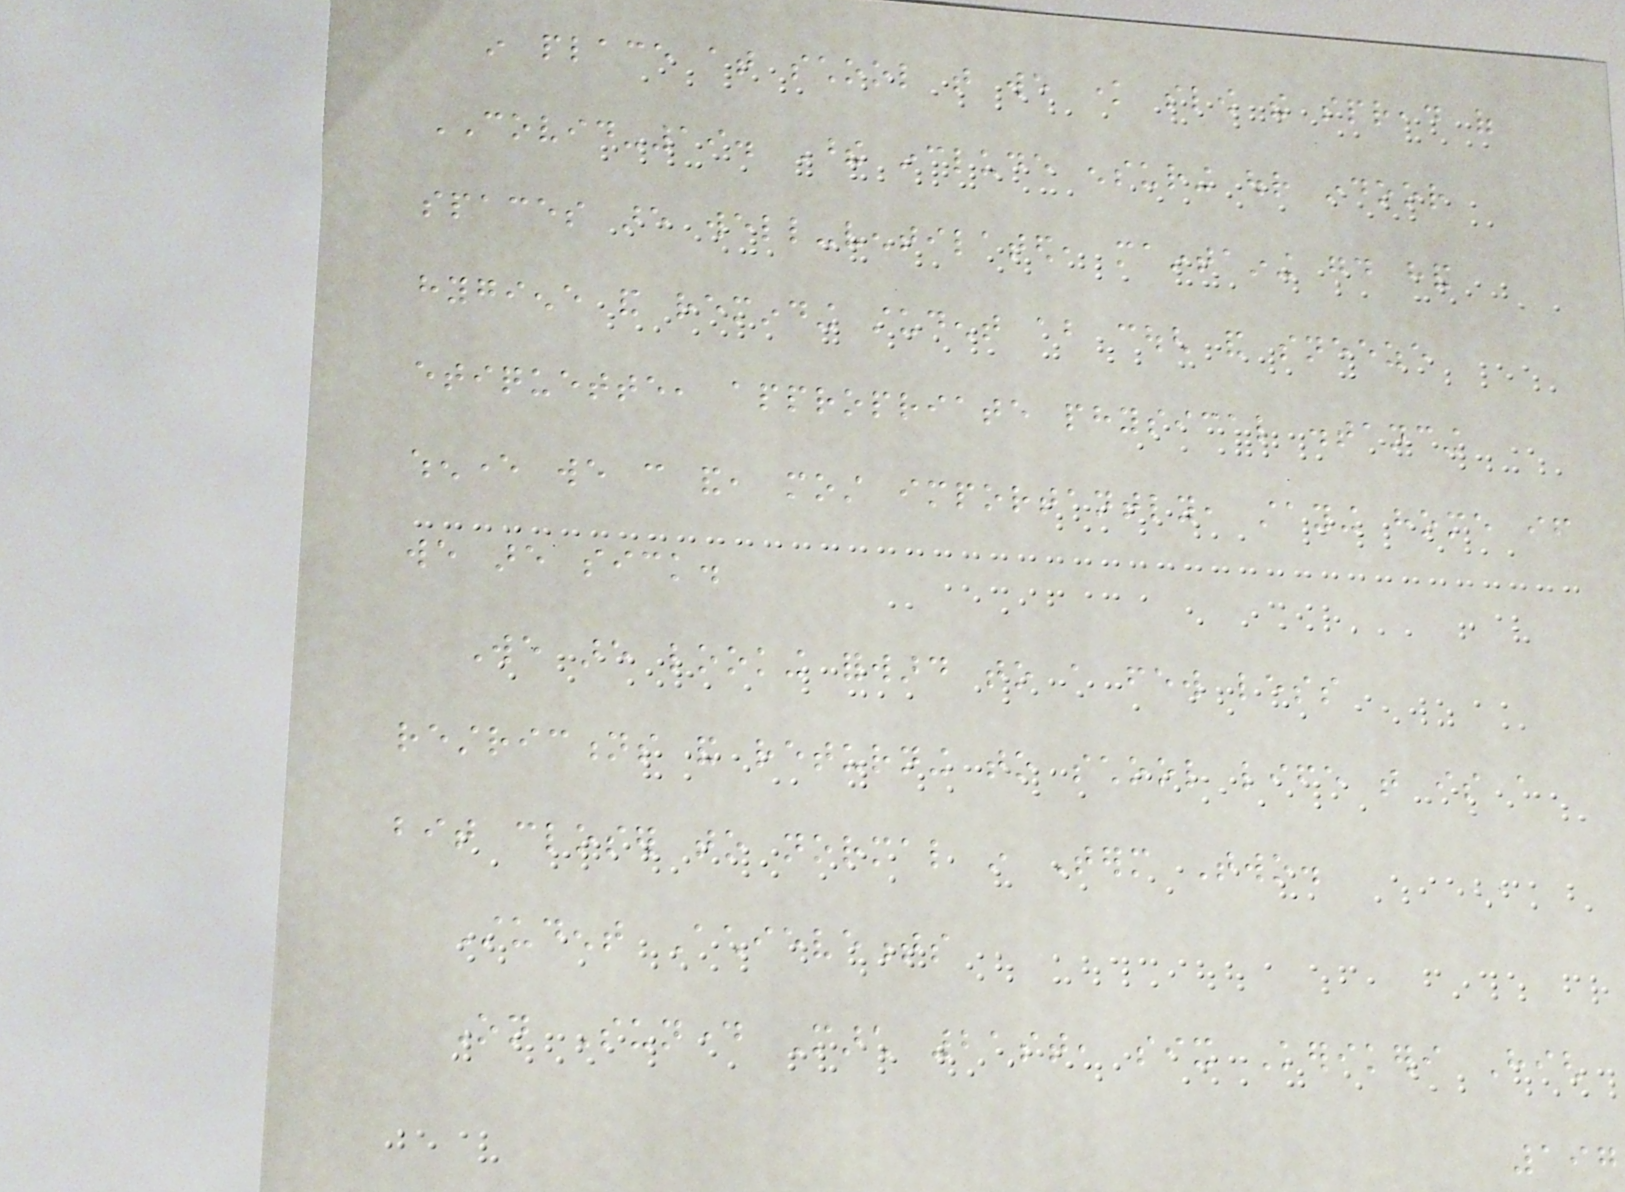in place at school that we know slow the spread of
COVID-19. These include ensuring our indoor
spaces are well-ventilated, maintaining good hand
hygiene and reminding student about cough and sneeze
etiquette, appropriate physical distancing
whenever we can and, most importantly, staying home if
we are sick.
We are looking forward to a few less
restrictions and returning to school life that is a
bit closer to normal in Term Two.
Student Achievements
On Sunday March 21st, six Kerikeri High
197
